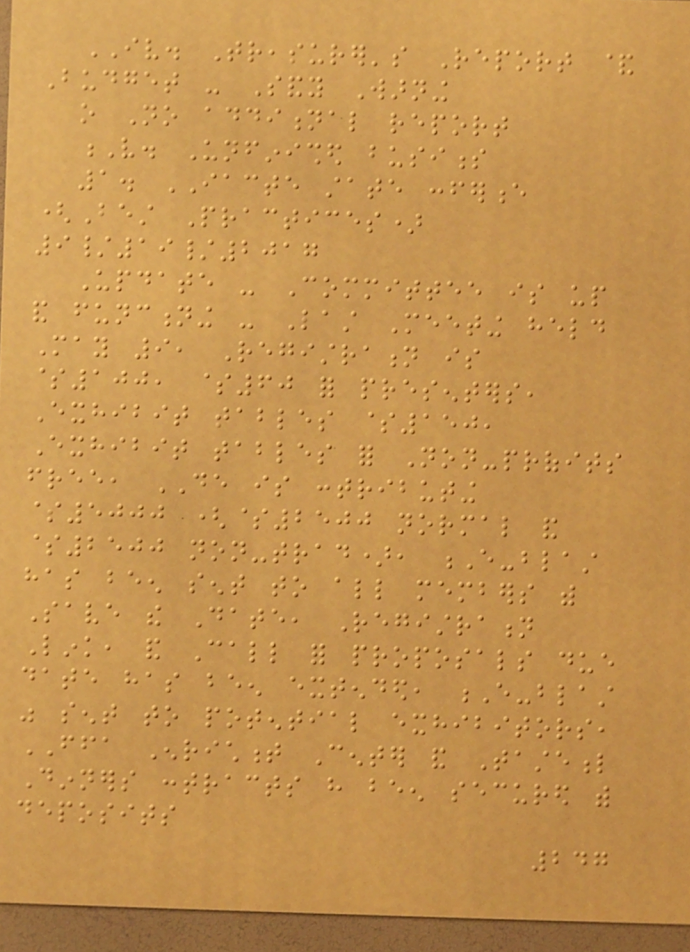IV. Treasurer's Report &
Budget - Sandy Warning
o No additional report
V. Unfinished business
1. IACTE state conference
(Best Practices)
9/19/2017
Update - Committee is up
and functioning - Last Meeting held
May 9, Registration is
$100, $60 for presenters,
Exhibit tables $150,
Exhibit tables for Non-profits
free, DE is contributing
$5000 ($2500 normal and
$2500 non-trad), E-blast
has been sent to all members with
Save the Date, Registration
Link, and Call for proposals due
date has been extended, E-blast
was sent to potential exhibitors,
FFA Enrichment Center and Tasteful
Dinners contracts have been secured with
deposits
247
